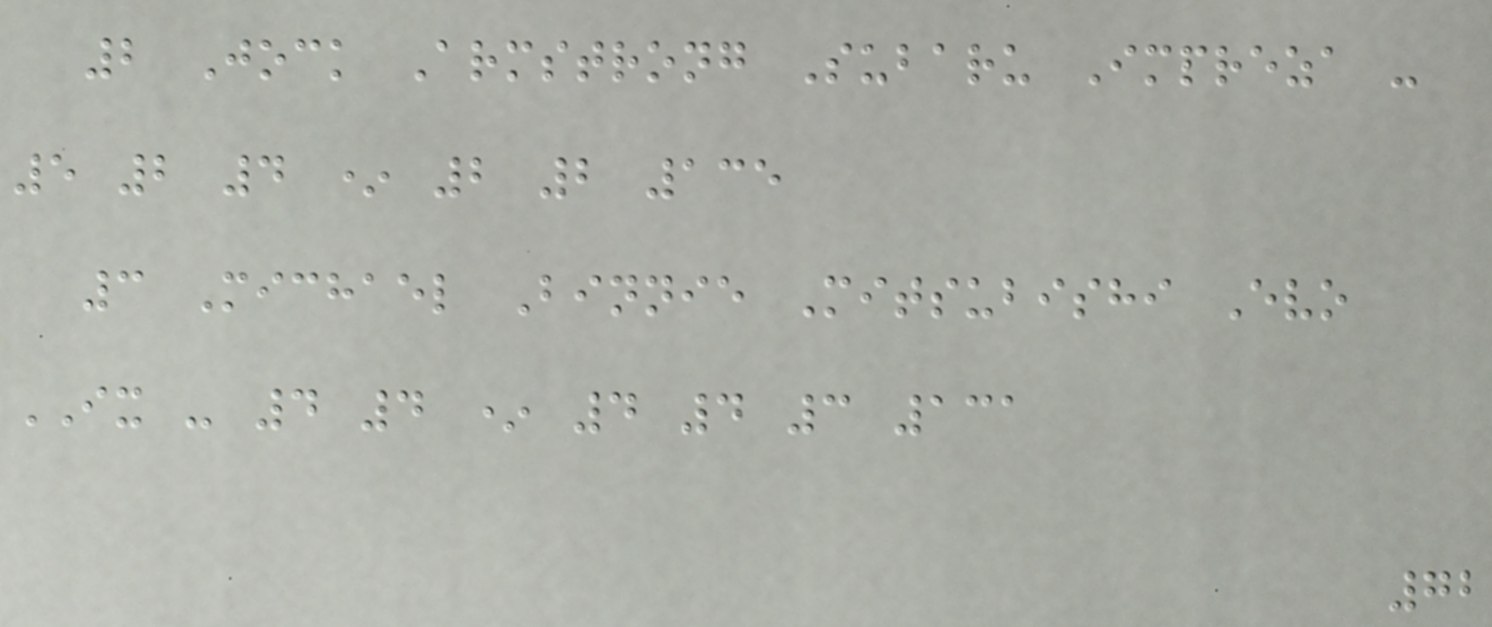2 Jock Armstrong Subaru Impreza -
5 2 4 * 2 2 135
3 Michael Binnie Mitsubishi Evo
IX - 4 4 * 4 4 3 131
72
